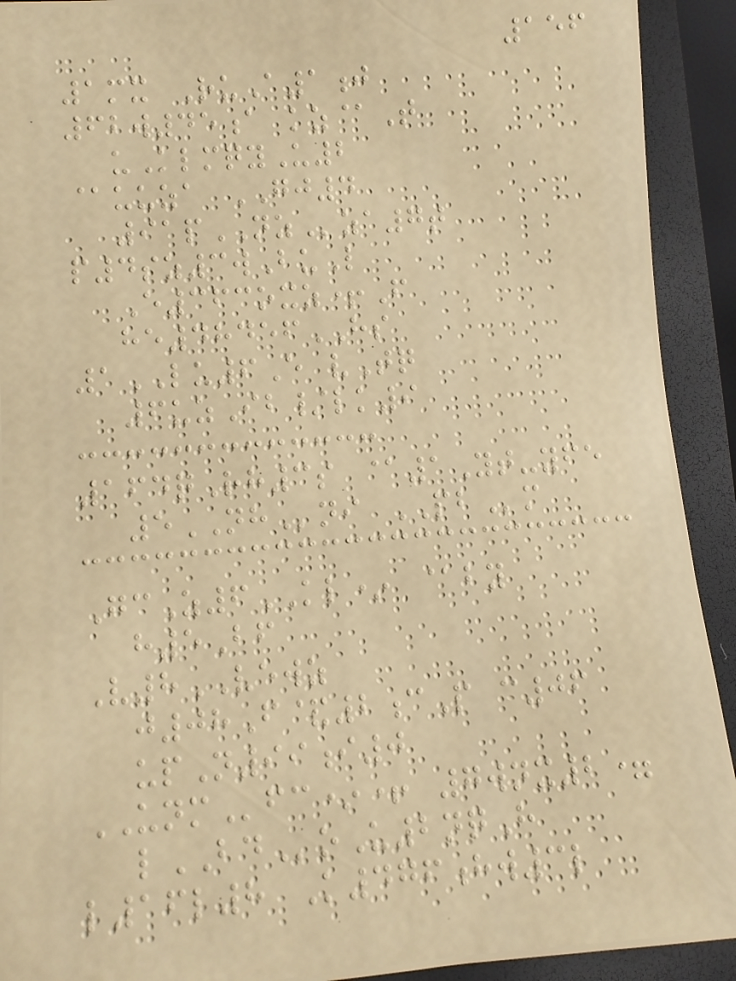156
1mx RuA1j
62w45a kz@T
uKlmqyU2
@uuza GJ4
91pNZza7t
p4sz3wBuL
E363oxz+F
he48456HS
1LU6E vTq
6uzIb/lk9
164qRh3s @1Yt-yfe
5NHni PBm
GcZ6KL* @by
h5Bf
V8VEWZ
j08F&2cP c06
upN99i0
UNMfc*+ 7wnx2=
lBDoU2nqH
l16l8 K476hw3l
